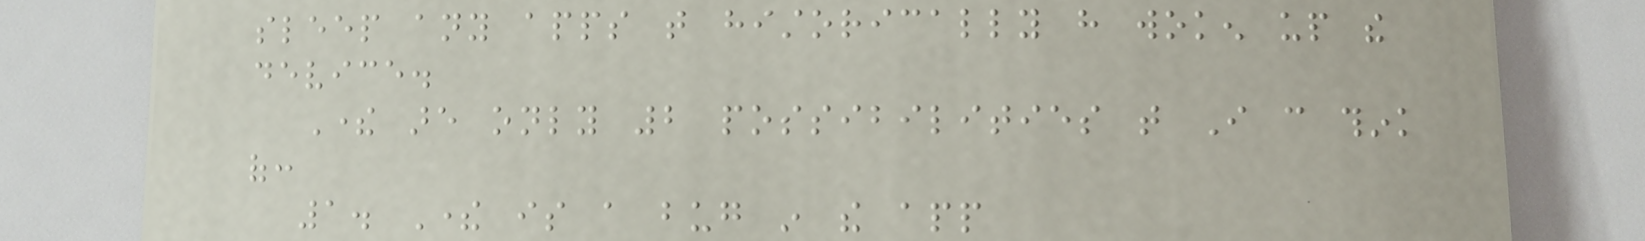sleep any apps that historically have woken up the
device.
There are only 2 possibilities that I can think
of:
1. There is a bug in the app
